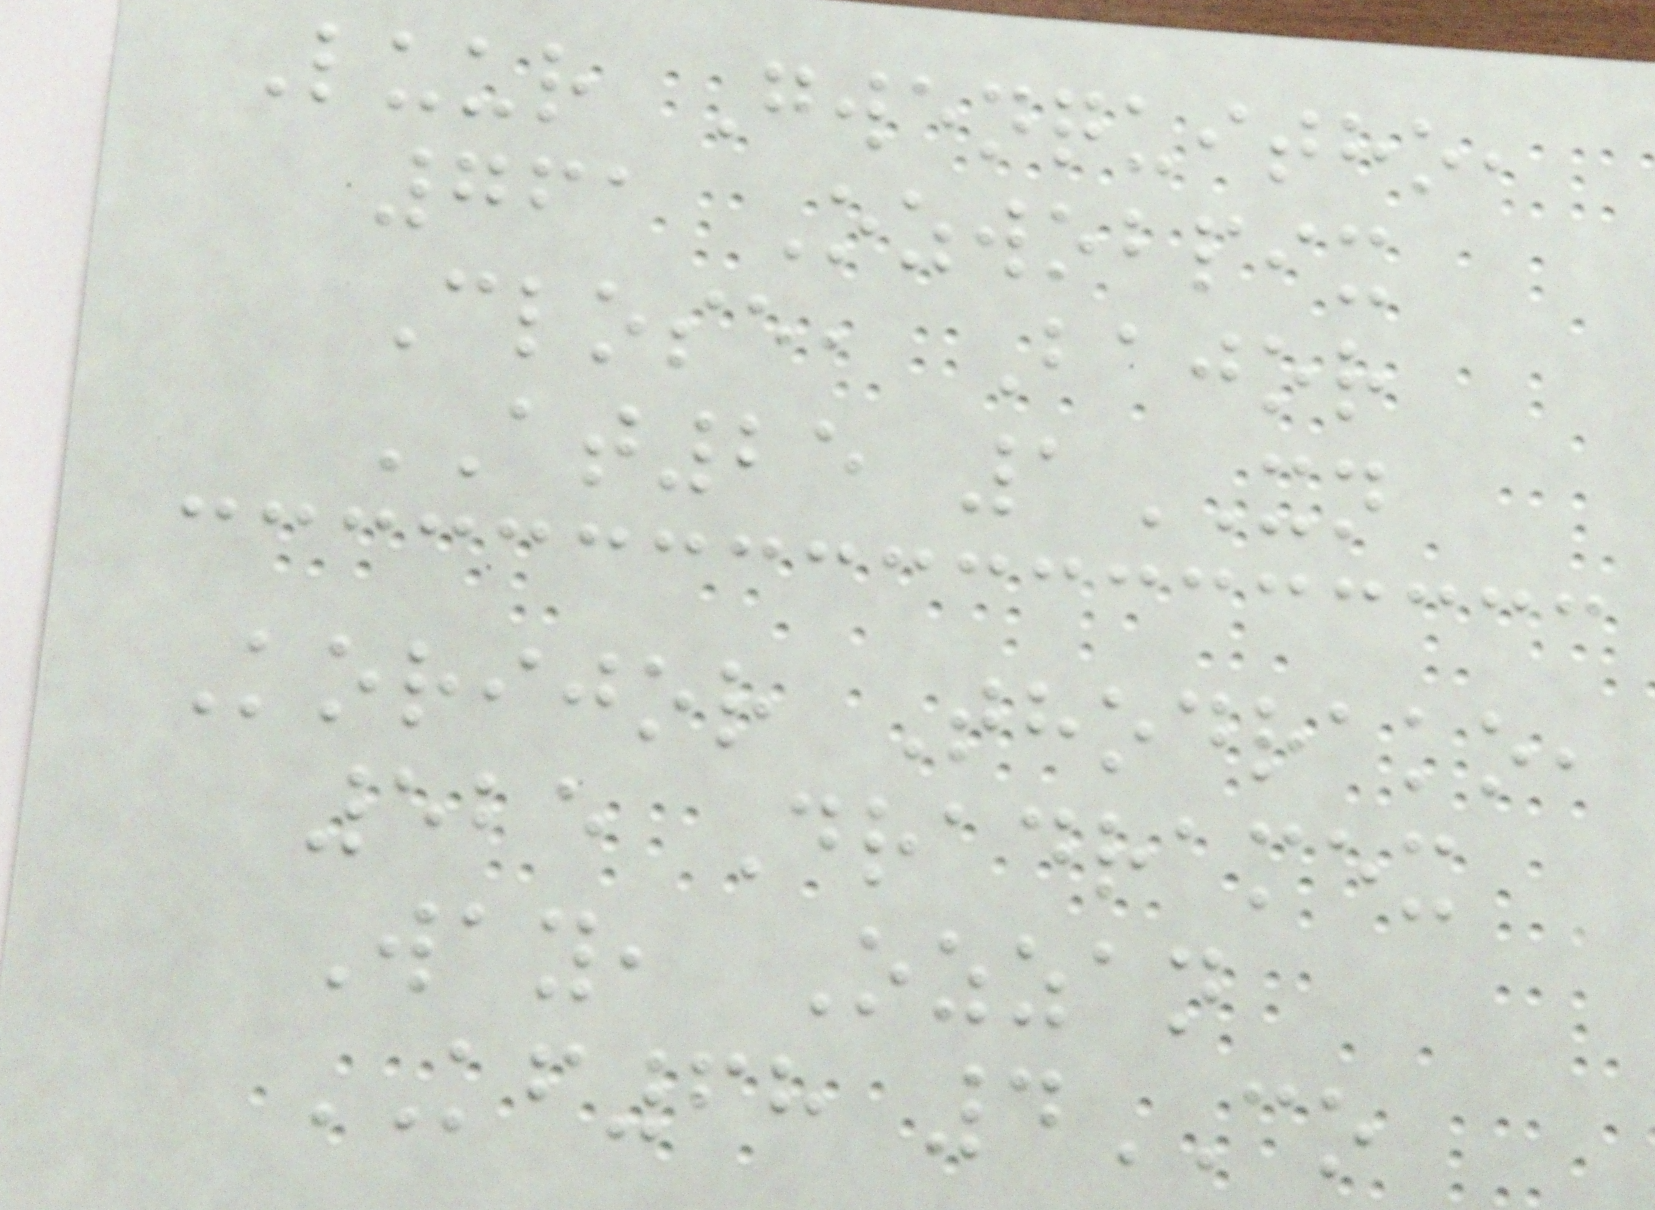Luur Gwenquitho,
761 Ozwobpix
Close, Bajor
AT25 1XN
Korijor Thodrako,
525 Dradramex
Way, Ozzan
KF68 4CO
